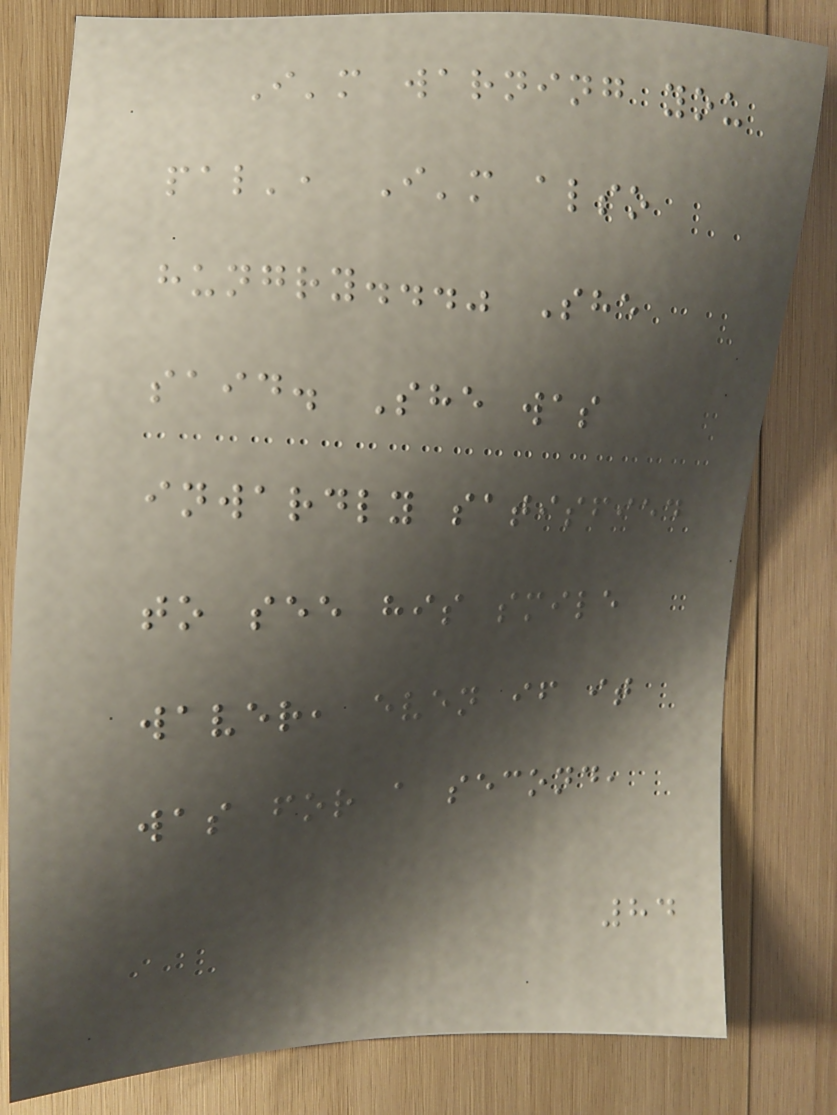I'm warning you
pal', I'm also
hungry..." She
said. She was
inwardly satisfied
to see his smile
waver, even if it
was for a second,
84
